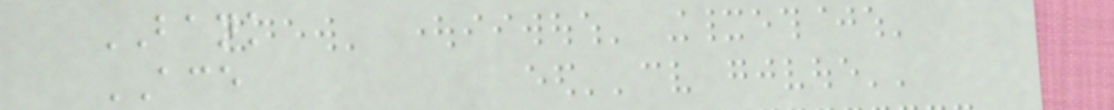BANK
ACE
